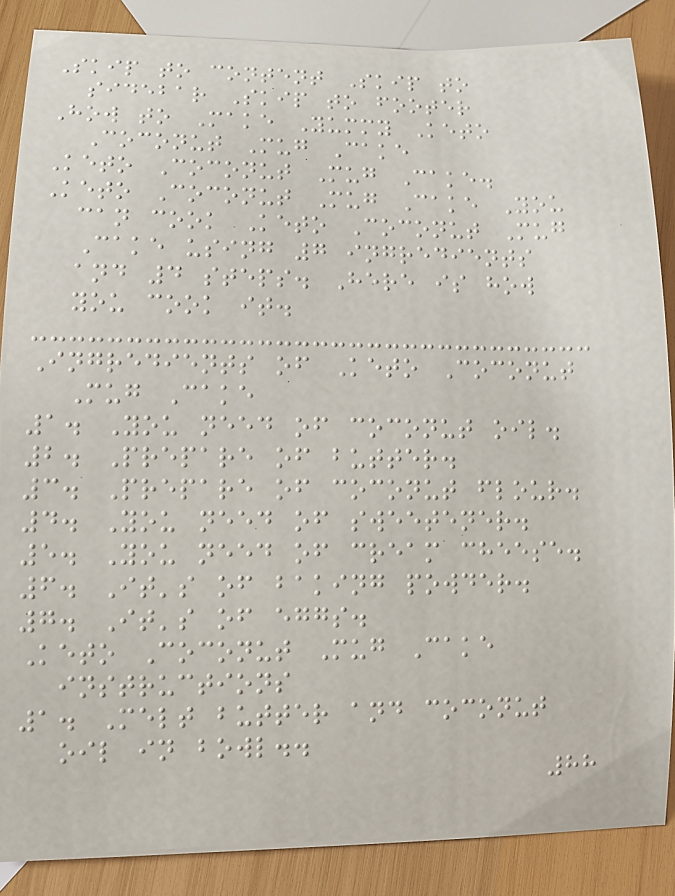Skip to content Skip to
sidebar Skip to footer
How to Make Yummy Keto
Coconut Mug Cake
Keto Coconut Mug Cake.
Keto Coconut Mug Cake You
can cook Keto Coconut Mug
Cake using 7 ingredients
and 4 steps. Here is how
you cook it.
Ingredients of Keto Coconut
Mug Cake
1. You need of coconut oil.
2. Prepare of butter.
3. Prepare of coconut flour.
4. You need of sweetener.
5. You need of cream cheese.
6. It's of baking powder.
7. It's of eggs.
Keto Coconut Mug Cake
instructions
1. Melt butter and coconut
oil in bowl..
88
